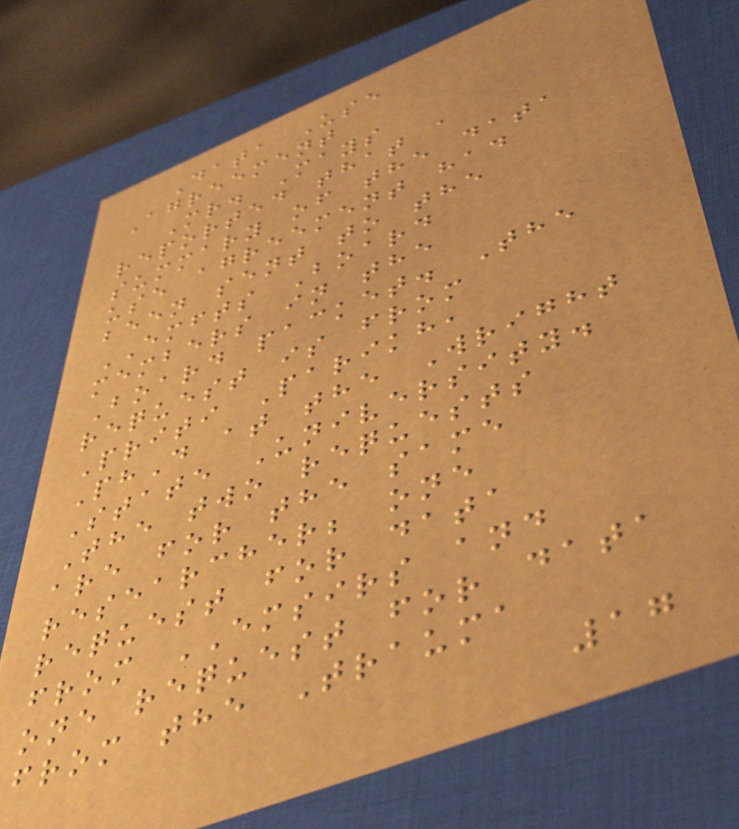Data Use
Agreement
Mr. Mays
reported that a
summary of the data
use agreement had
been sent to the
EMFTS Board
members in the
Board packet. The
request is from
Priti Parikh,
PhD at the Wright
State University.
The two requests
are for the same
researcher; one
request for data
from EMSIRS and
one request for data
from the Trauma
17
